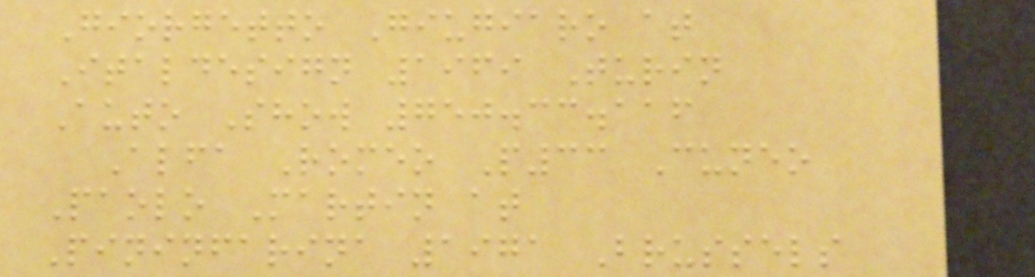Giorgetto Giugiaro at
Italdesign 1969 Turin
Auto Show 750.33.116
Alfa Romeo P33 Cuneo
Paolo Martin at
Pininfarina 1971 Brussels
